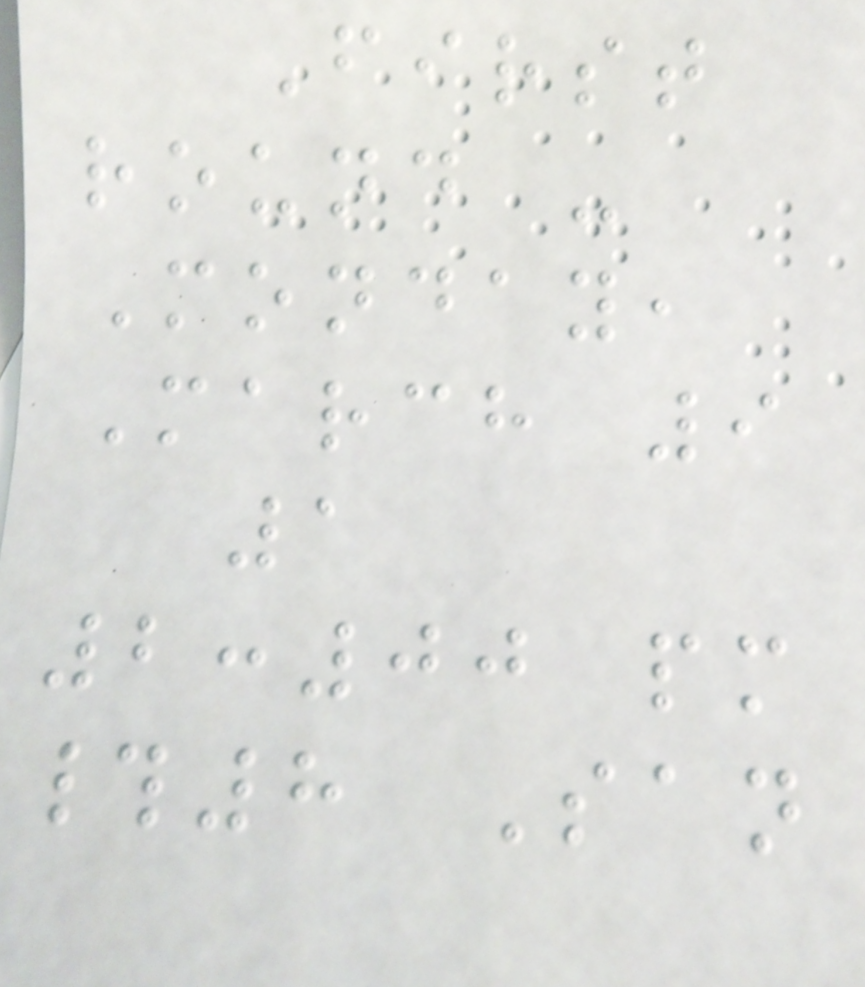First
round -
Monday,
March 9
1
2:00 pm
#8 San
